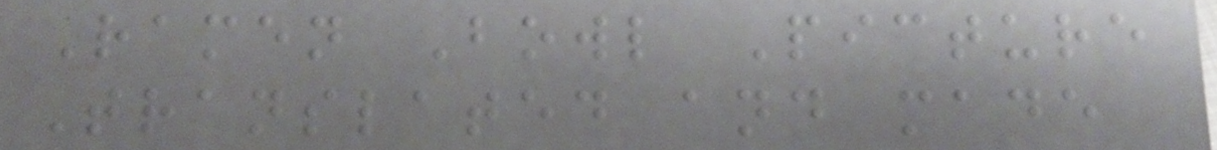Ramen Bowl Picture
Translated and made
